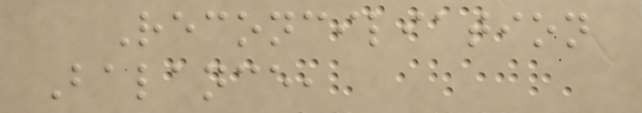Reconciliation
Balance,
